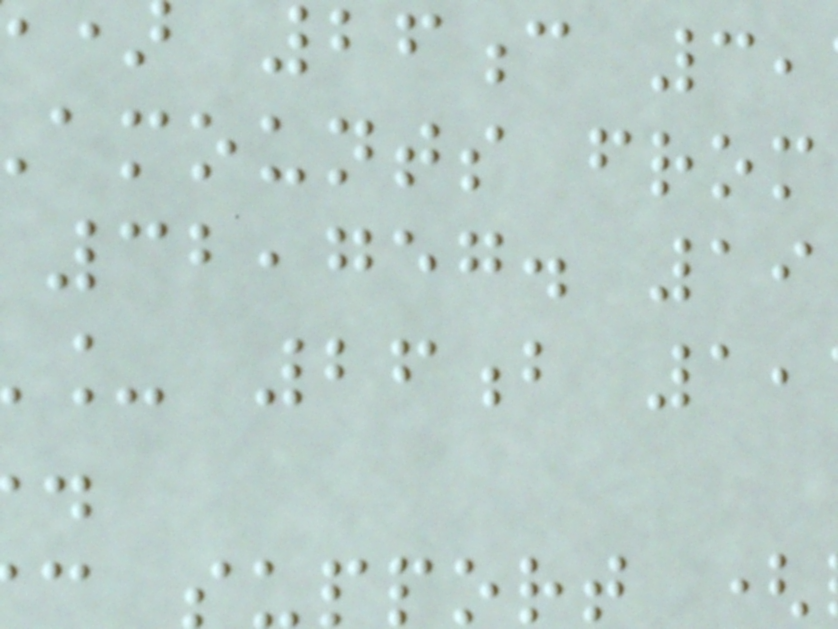26c 3,
amounts from
32,757. 19
_ 26b 1,
